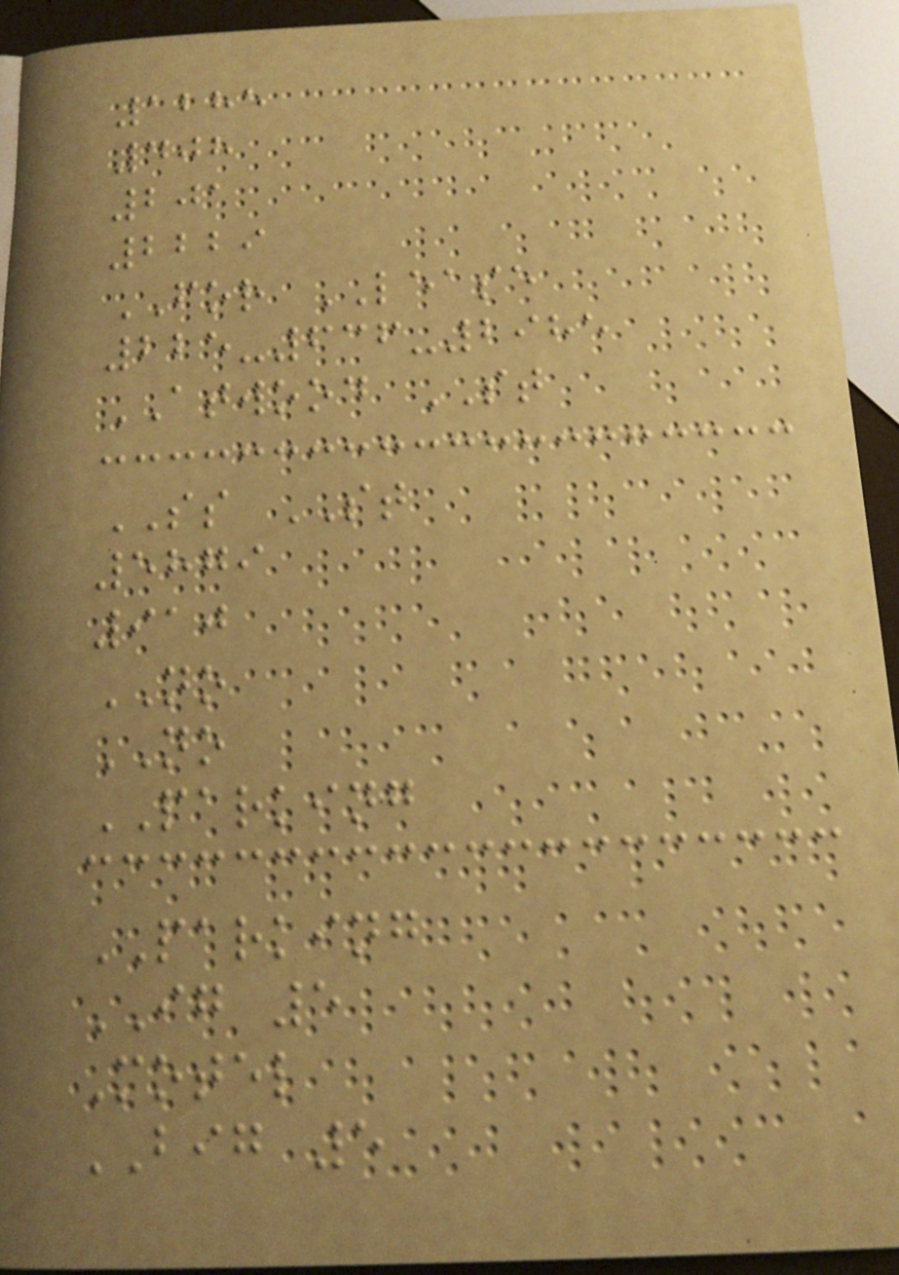1285
408
201
2229
FOR LEASE
225-636-2985
ATWOOD ST
SS ST
5879
910
NO
NO
PARKING
PARKING
IG 5
Motel
BIG 5
